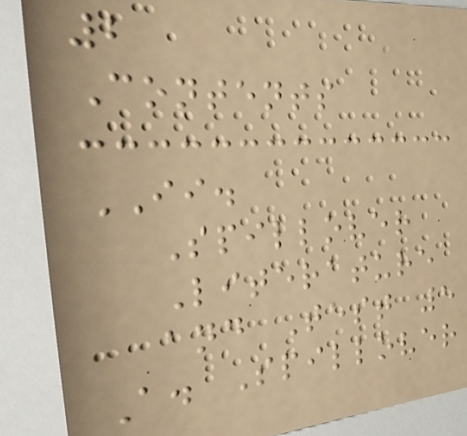2
Contents
II.
Spillover
Literature
and Test 5
A. Spillover
